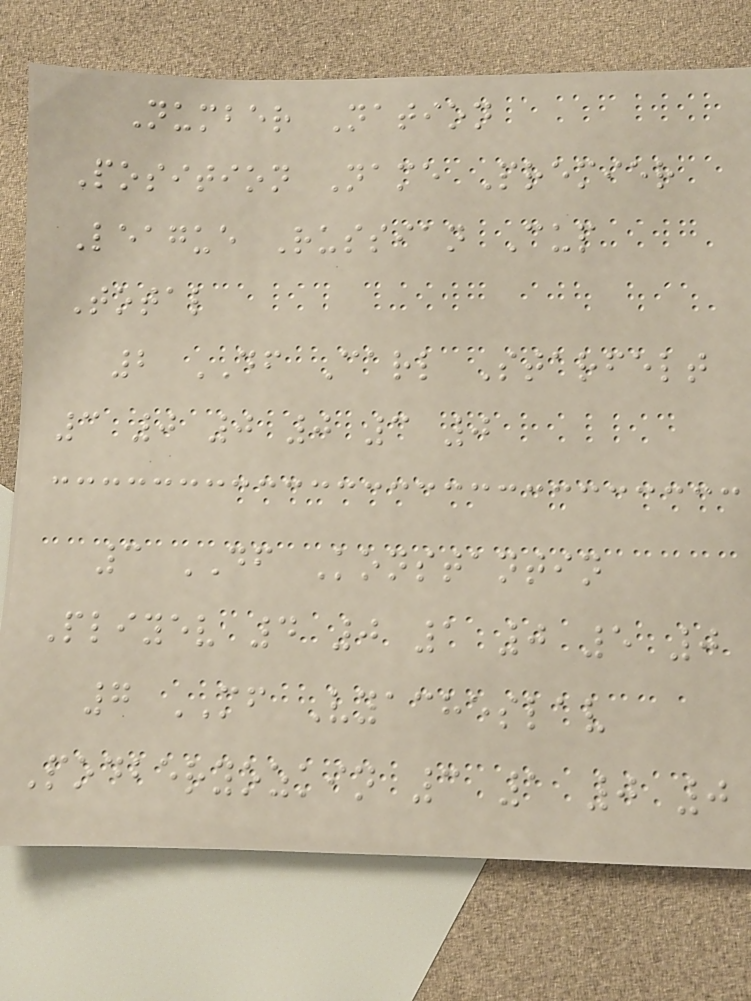Number Nation
Position Name Premier
League Russian Cup
Total
2 DF Carl Starfelt
3 0 0 0 3 0
3 DF Konstantin
Pliyev 4 0 1 0 5 0
7 MF Vyacheslav
Podberyozkin 3 1 0 0
